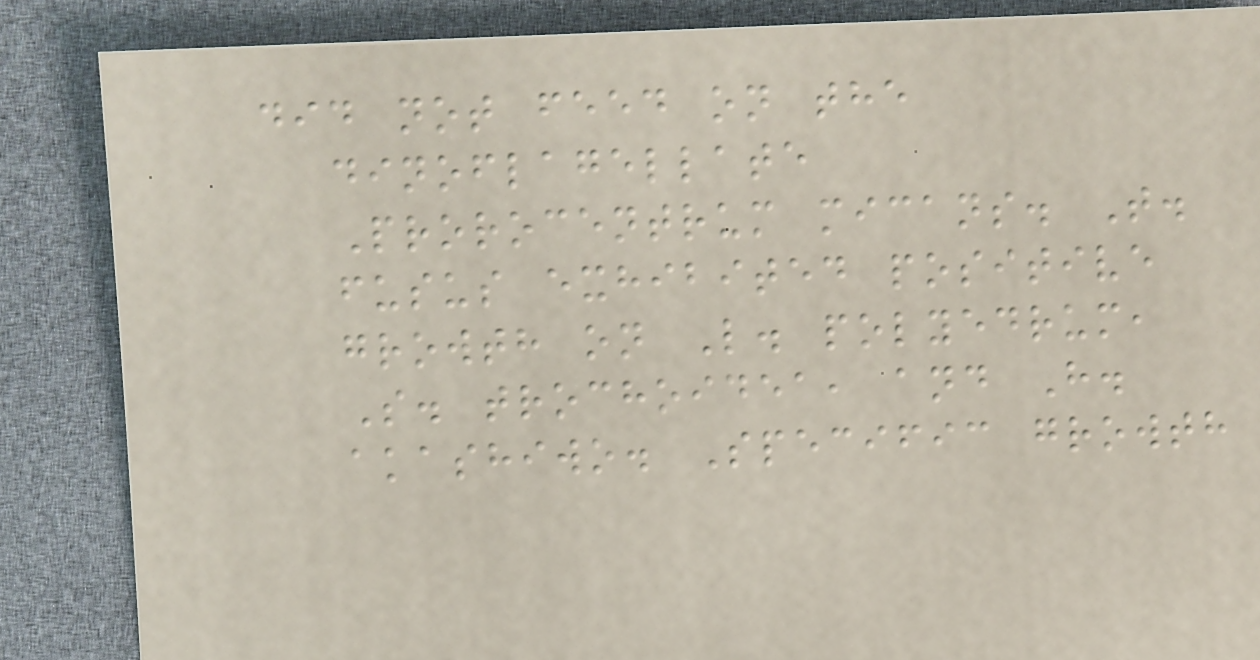did not feed on the
dinoflagellate
Prorocentrum micans. T.
fusus exhibited positive
growth on L. polyedrum,
S. trochoidea, and H.
akashiwo. Specific growth
